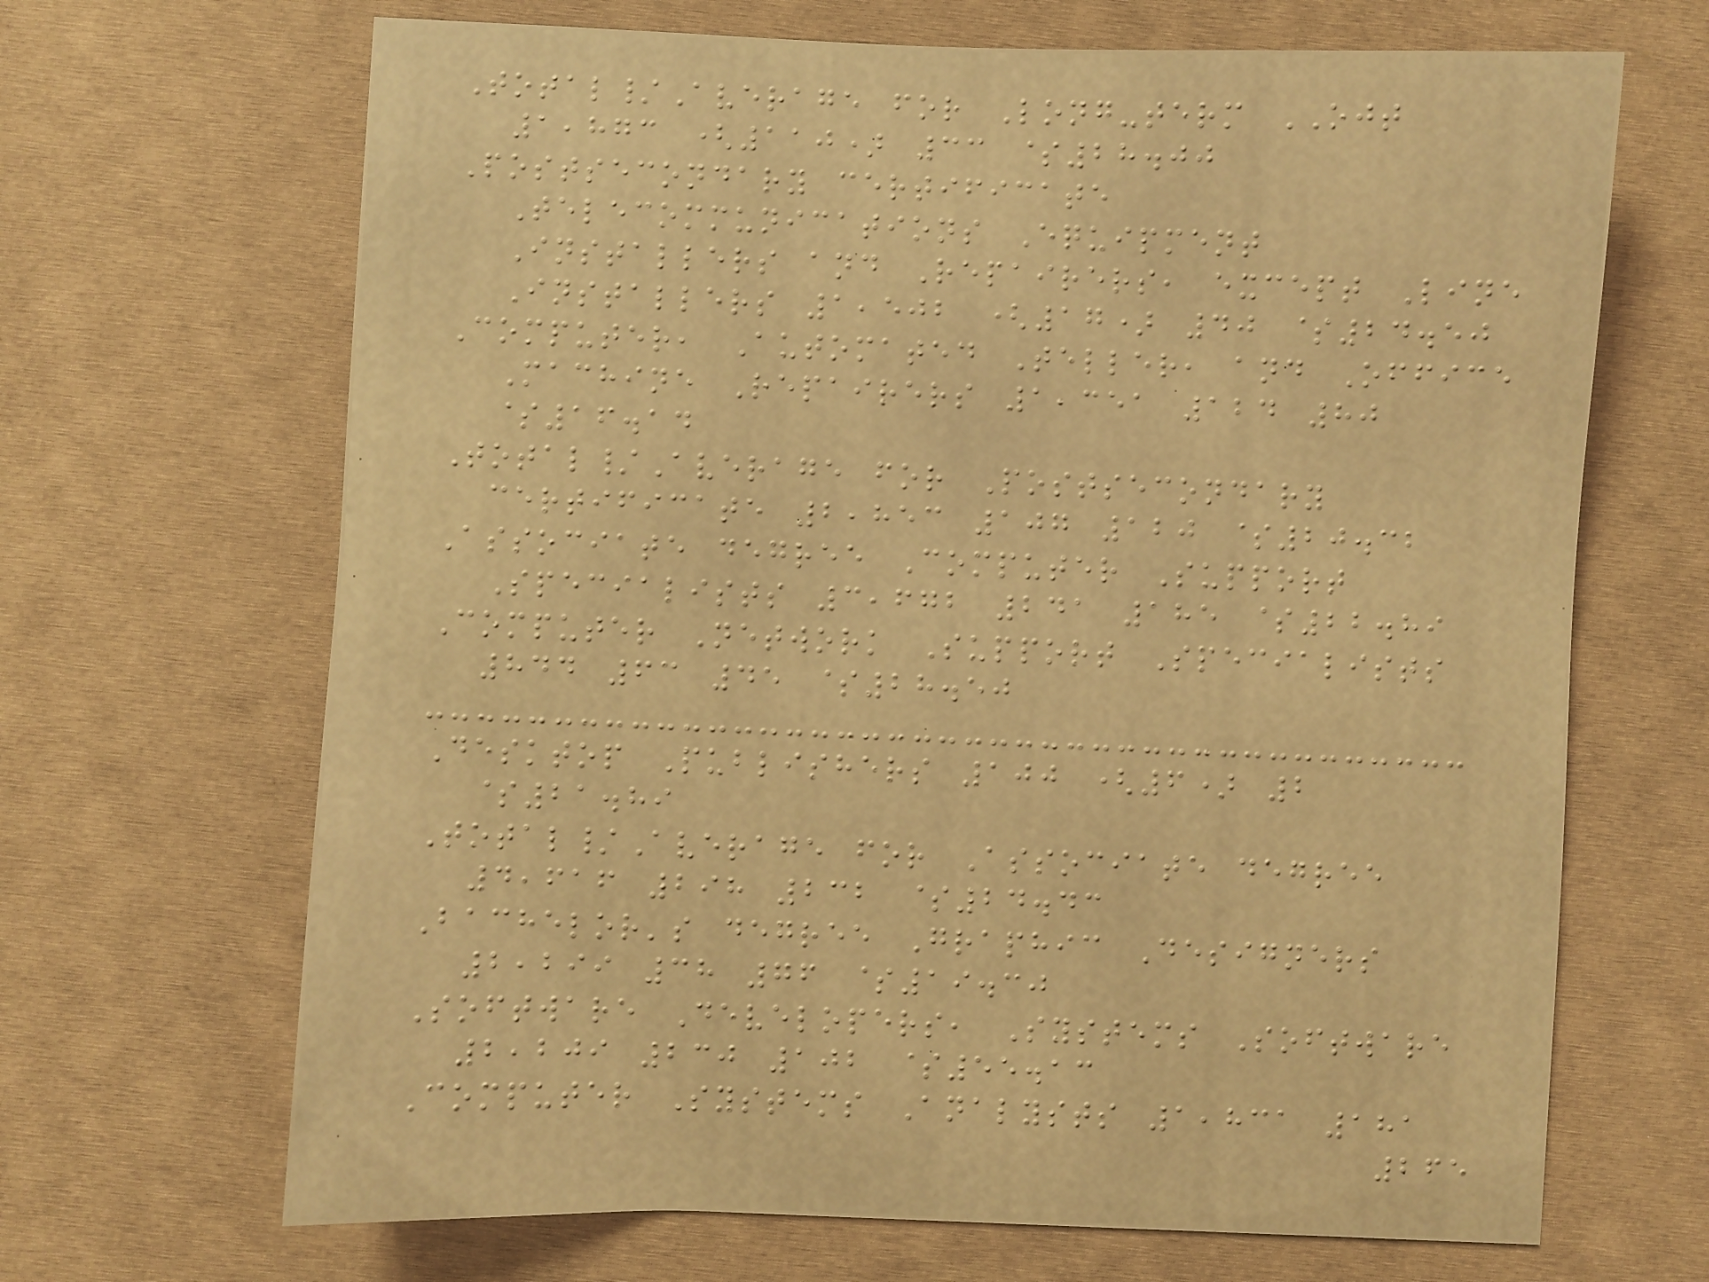Total/Average for Long-term OJT
1,873 (110) 33 $28.00
Postsecondary certificate
Telecommunications Equipment
Installers and Repairers, except Line
Installers 1,502 (17) 40 $24.50
Computer, Automated Teller, and Office
Machine Repairers 1,351 124 80
$16.14
Total/Average for Postsecondary
certificate 2,853 107 120 $20.32
Associate degree Computer Support
Specialists 3,672 241 185 $22.89
Computer Network Support Specialists
844 63 45 $28.50
Desktop Publishers 100 (6) 2
$21.89
Total/Average for Associate degree
4,616 298 232 $24.43
Bachelor's degree Graphic Designers
2,299 38 76 $19.30
Software Developers, Systems Software
2,209 230 102 $55.13
Computer Systems Analysts 1,831 181
265
